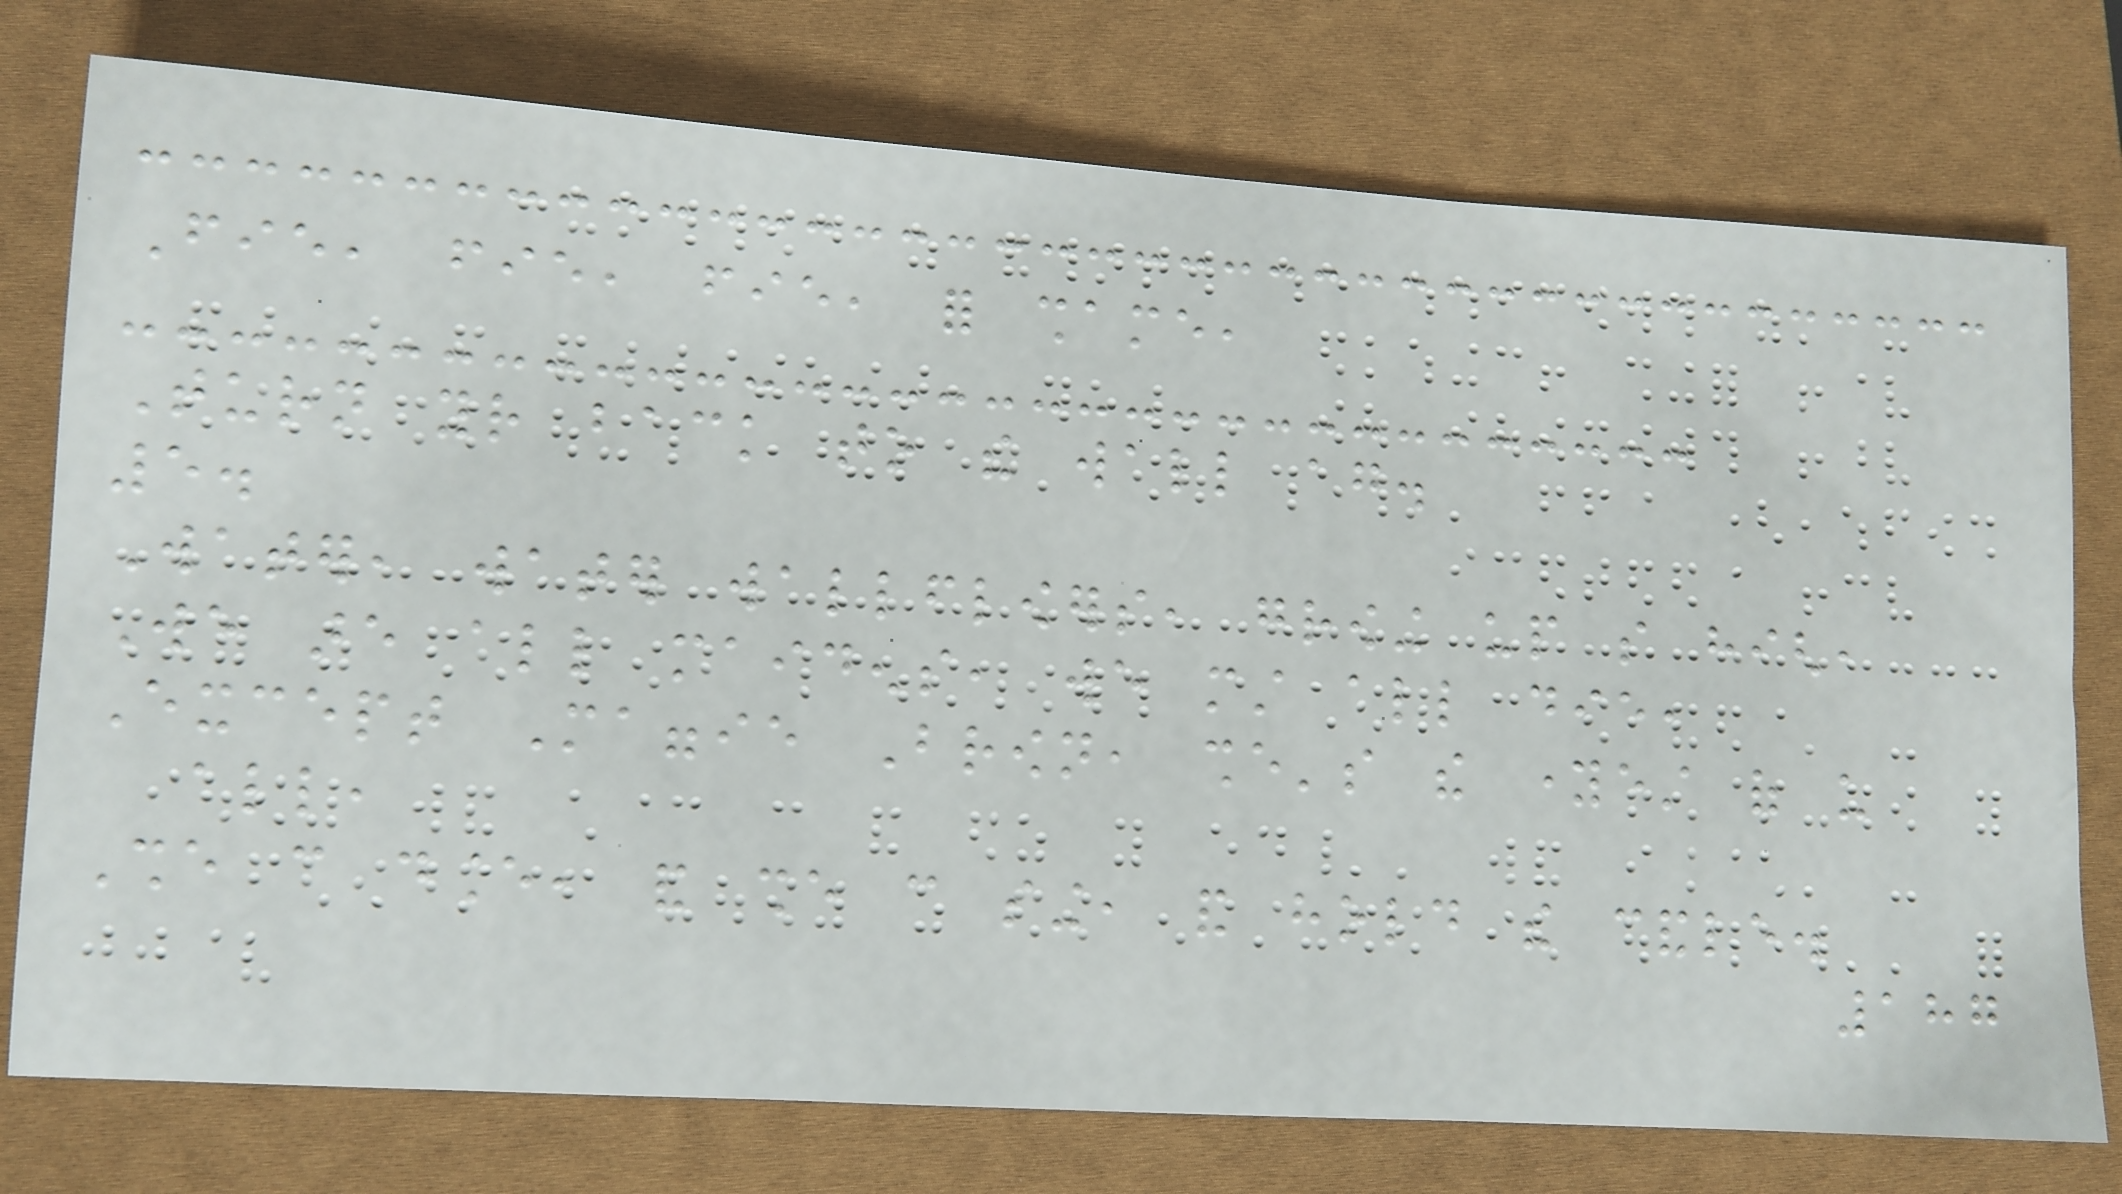Fie, fie, fie, for shame,
Turn your back to the wall again.
5.
Water, water wallflowers, growing up so high,
We are all maidens, we must all die,
Except Maggie Brown, she's the youngest of us
all,
She can dance, and she can sing, and hold the candle.
187
